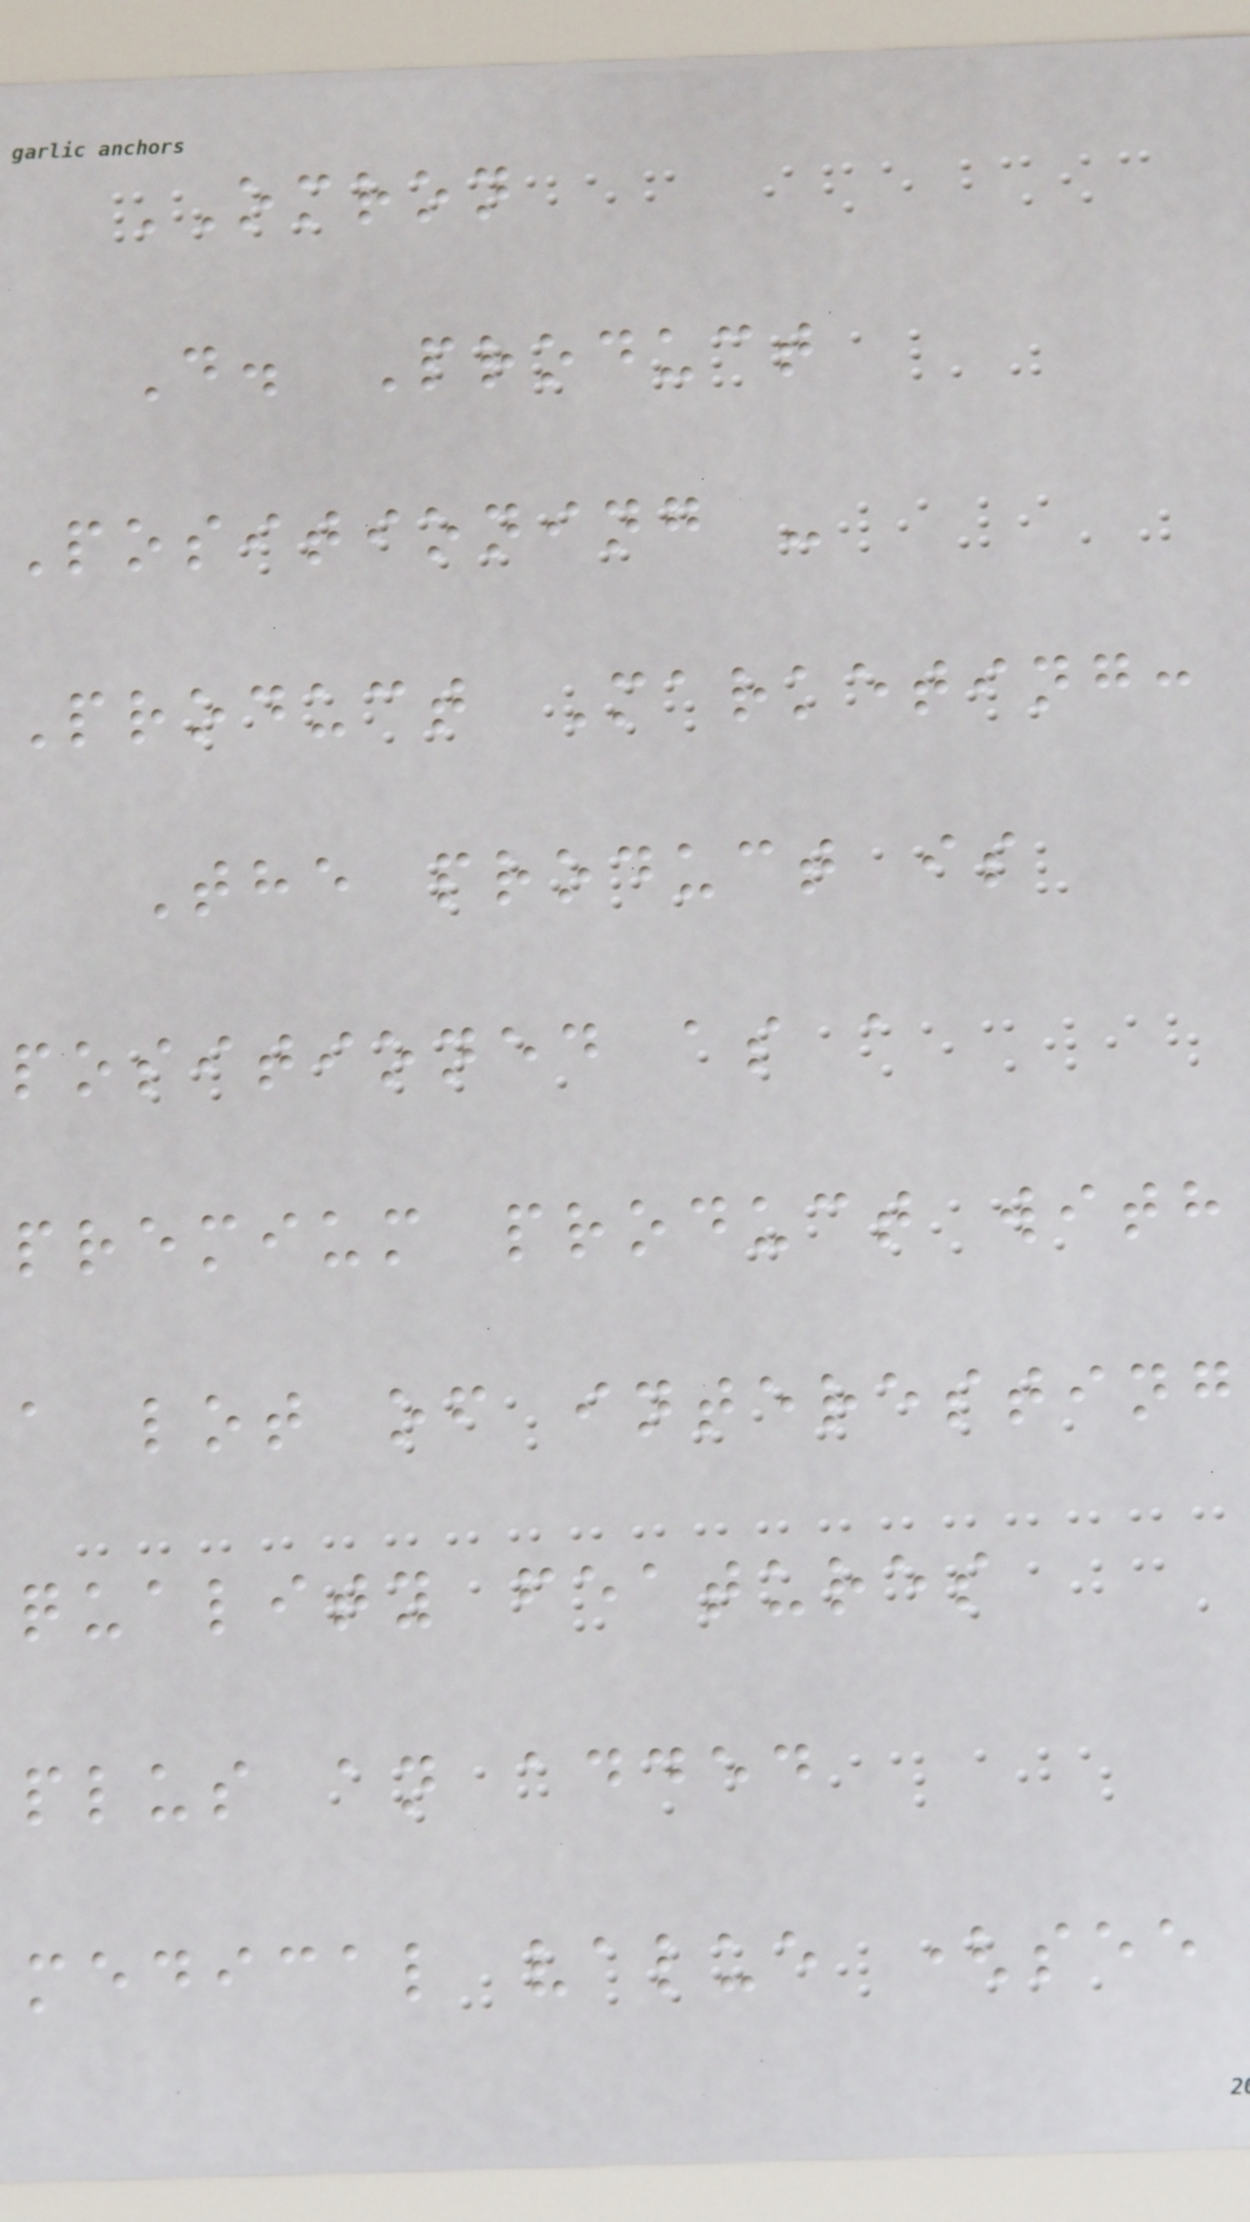OMRON
D. Product
Positioning -
Product Marketing:
The product is
positioned as a
premium product with
a lot of interesting
quality features
plus an added
medical value (see
